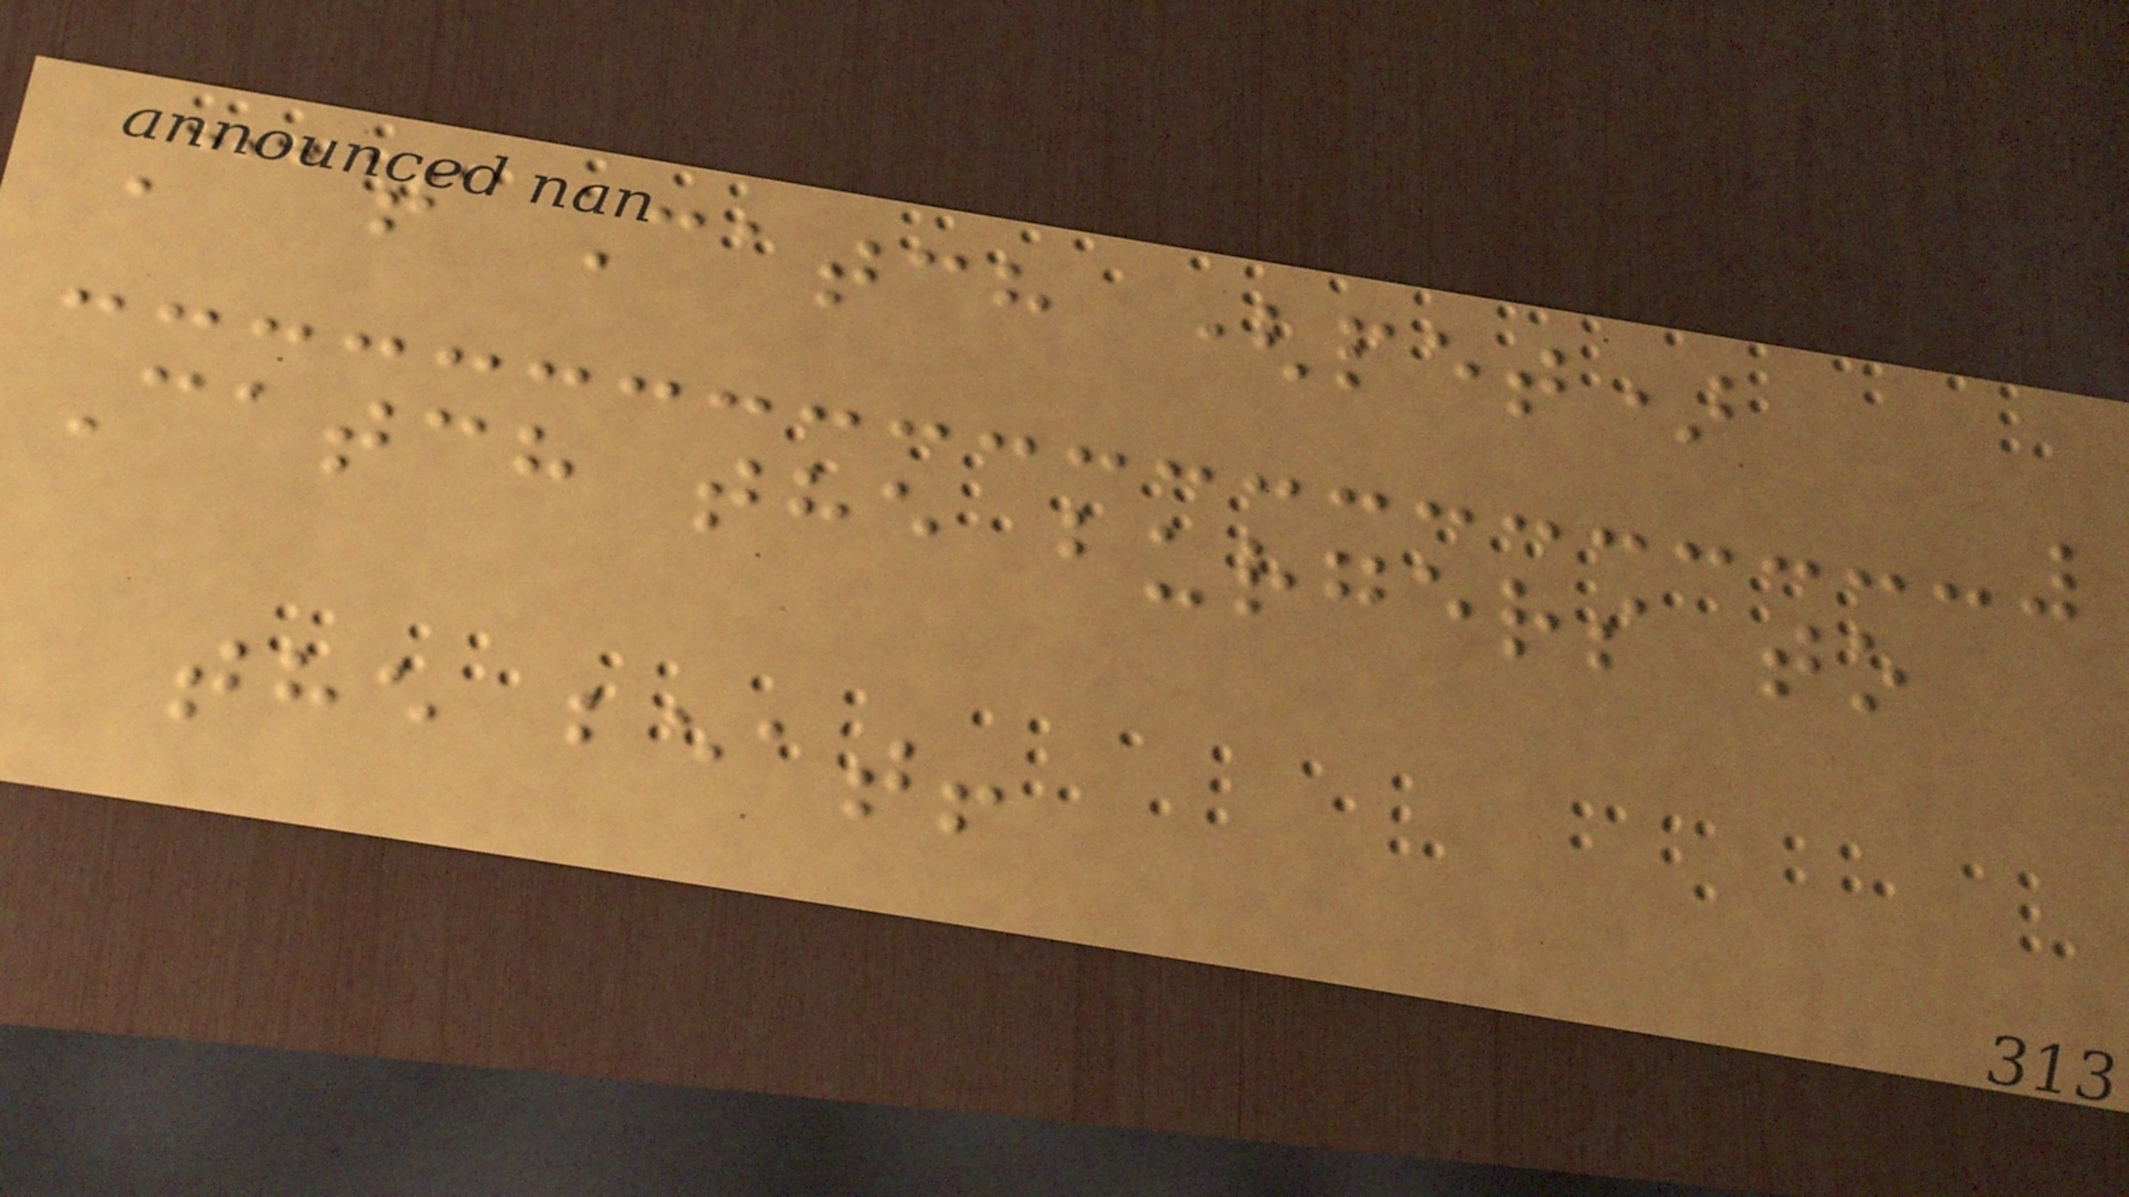Cat Catch (pet)
Catch the burgers to
the beat!
